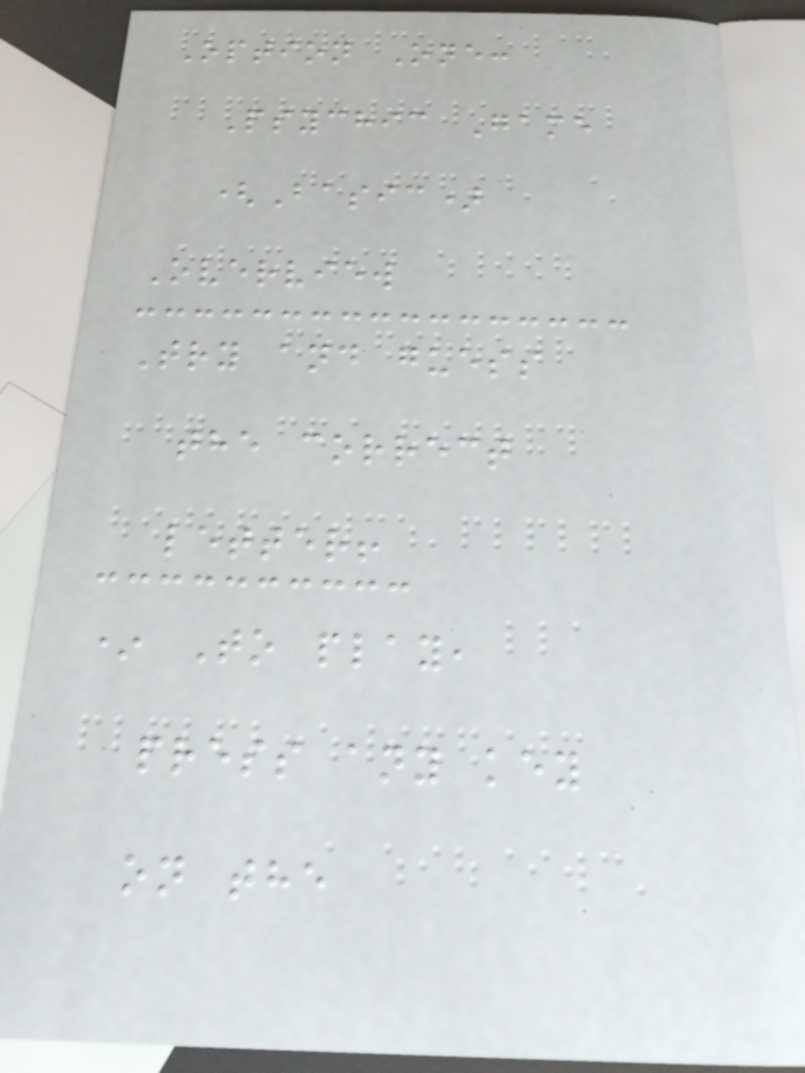Option One:
Psychic Game
(Basic)
Overview
Try and guess
the correct
letter!
* To play,
press any key
on the
